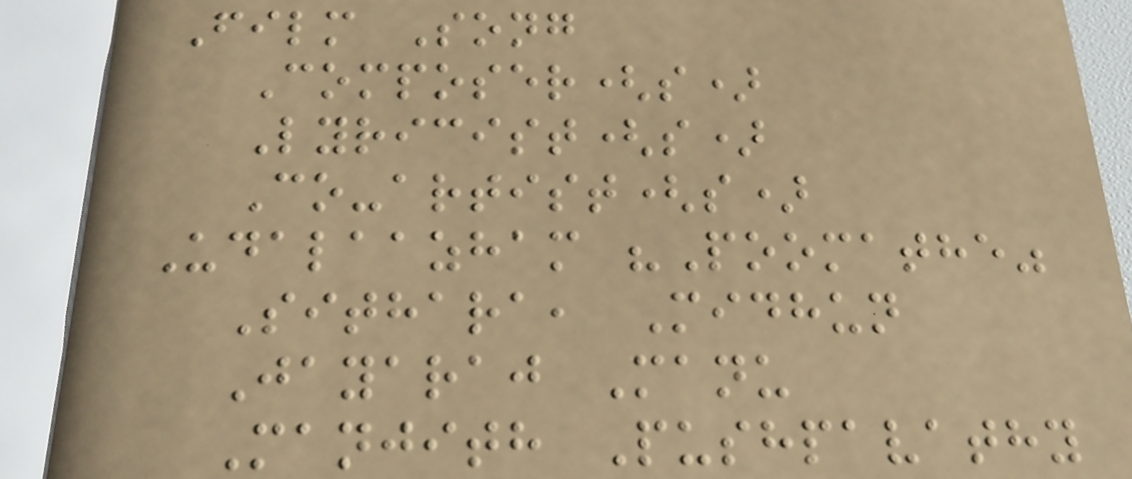Film Song
Composer(s)
Lyricist(s)
Co-artist(s)
Udalaazham "Poomathe"
Sithara, Midhun
Jayaraj Manu
Manjith Pushpavathy
